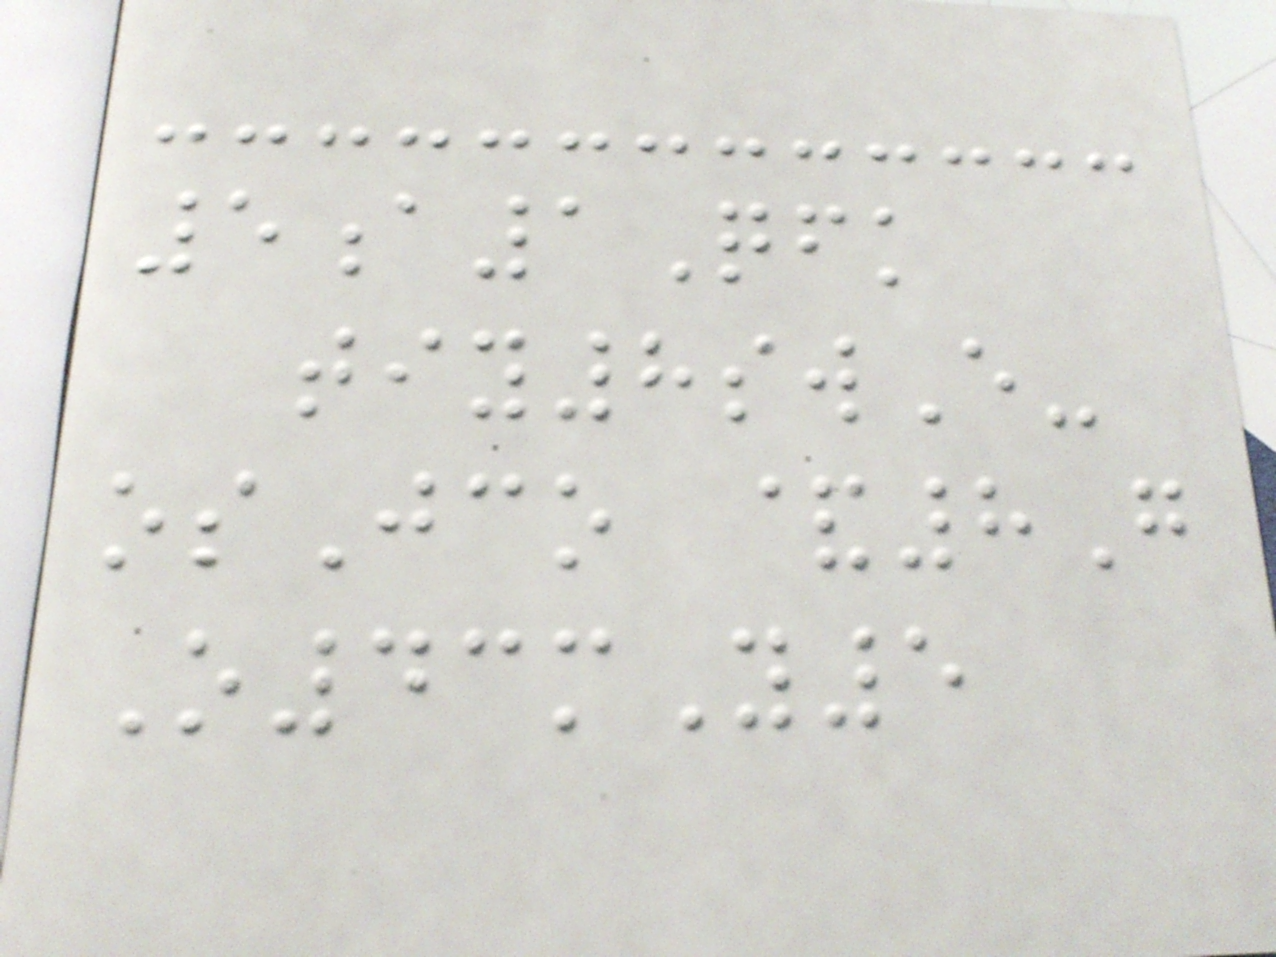5a1Qfk
tiy8swE-
osJco &8G
O43mY5
